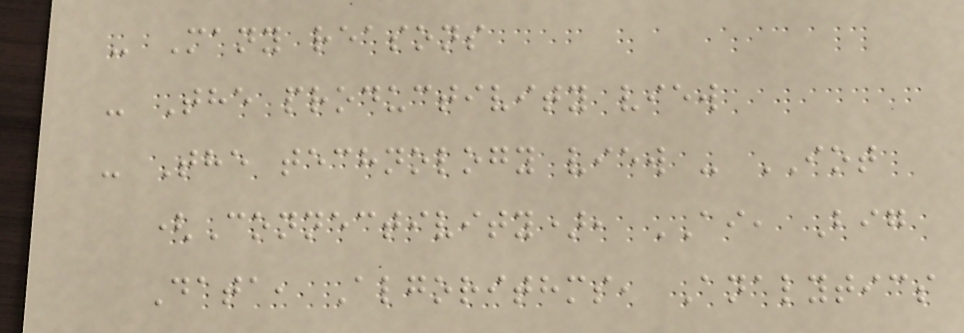- Many reasons
- The productivity view
- The technology view - IOT
(Connectivity), AI, Big
Data, Algorithms, Analytics
